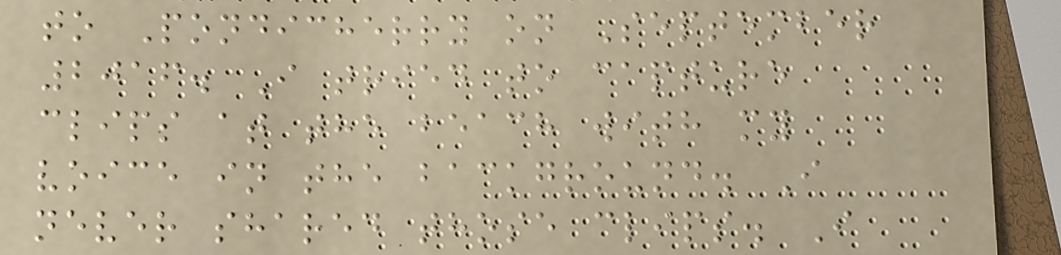to Pondicherry on September
2016. I tried to capture
clips at the beach with my
voice in the background. I
never shared those clips. I
